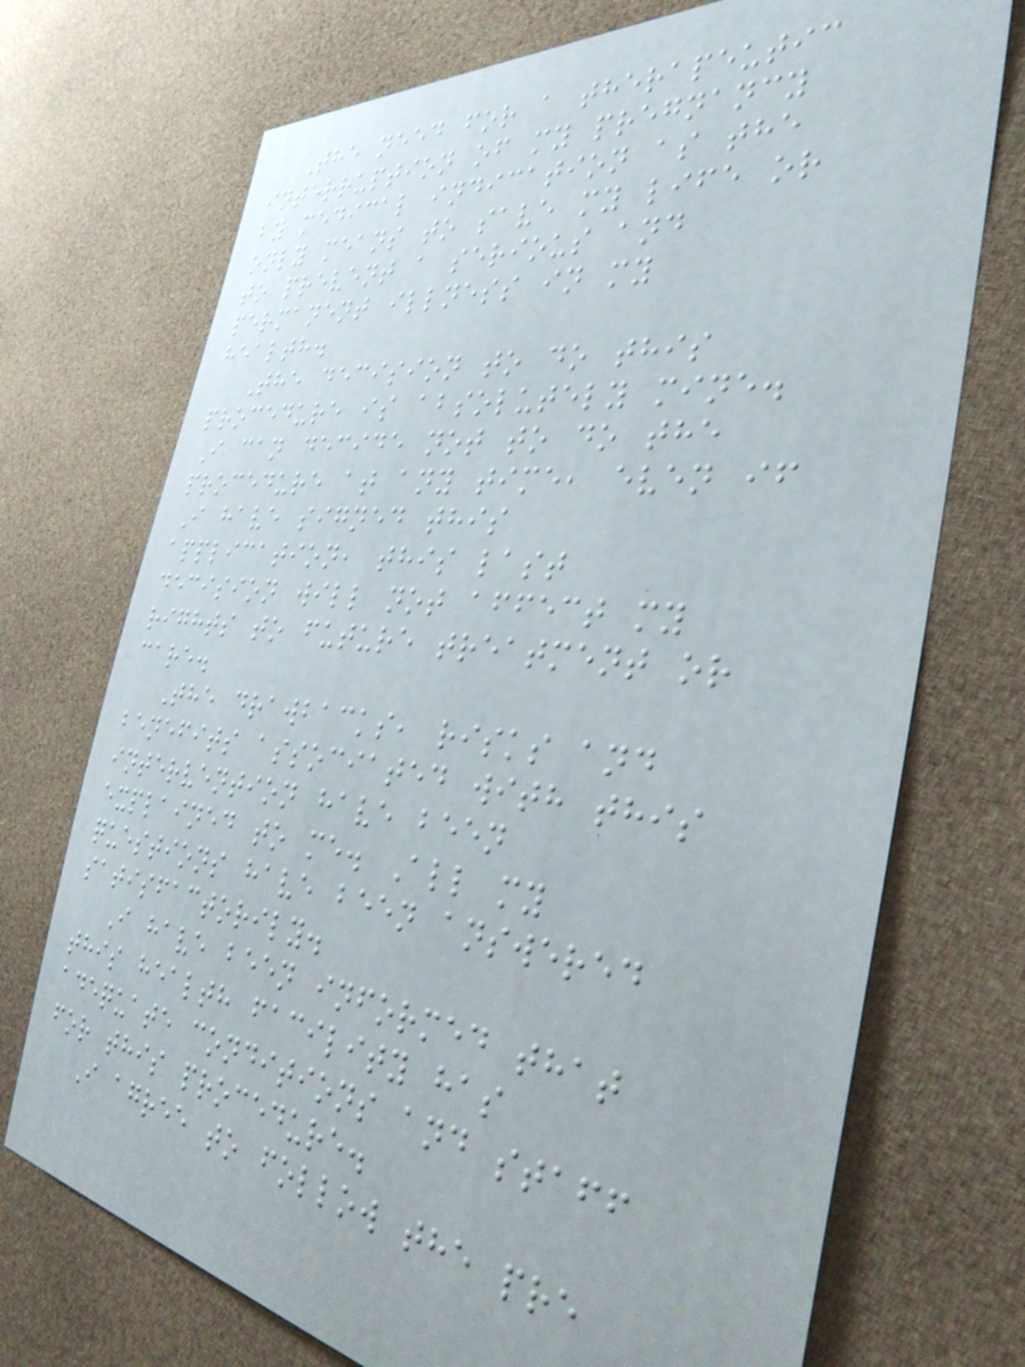The need for a therapeutic
interruption of my pregnancy
by medical indication as the
only means to save my life or
to prevent a serious and
permanent illness in my
health.
The decision to do this
procedure is absolutely mine.
I can decide not to do the
procedure at any time, even if
I have signed this
application, this last
decision will not affect my
rights to future treatment or
care.
The drawbacks, risks and
benefits associated with this
intervention have been
explained to me. All my
questions have been answered
satisfactorily.
I have been informed that
this health facility has
adequate conditions and staff
for this procedure.
I agree to follow the pre
